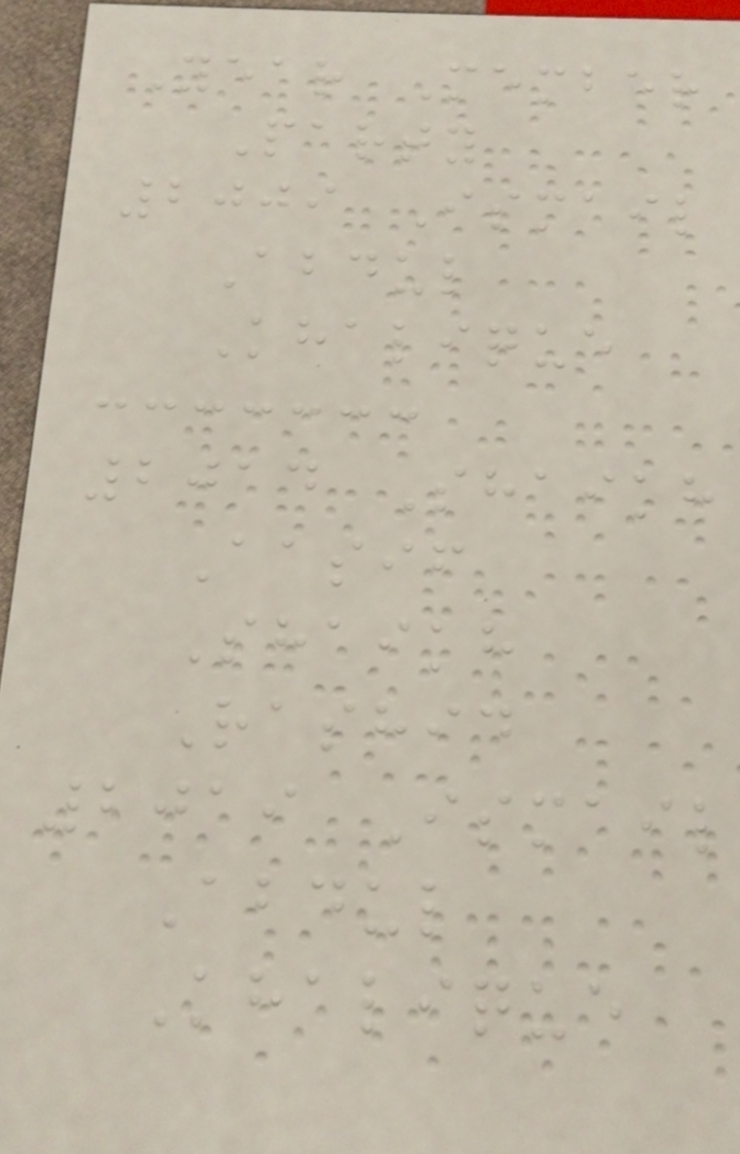Year Member
Party
2009 Ismail
Abdul
Khalique
2014 Shaikh
Aasif
Shaikh
Rashid
2019 Ismail
Abdul
Khalique
